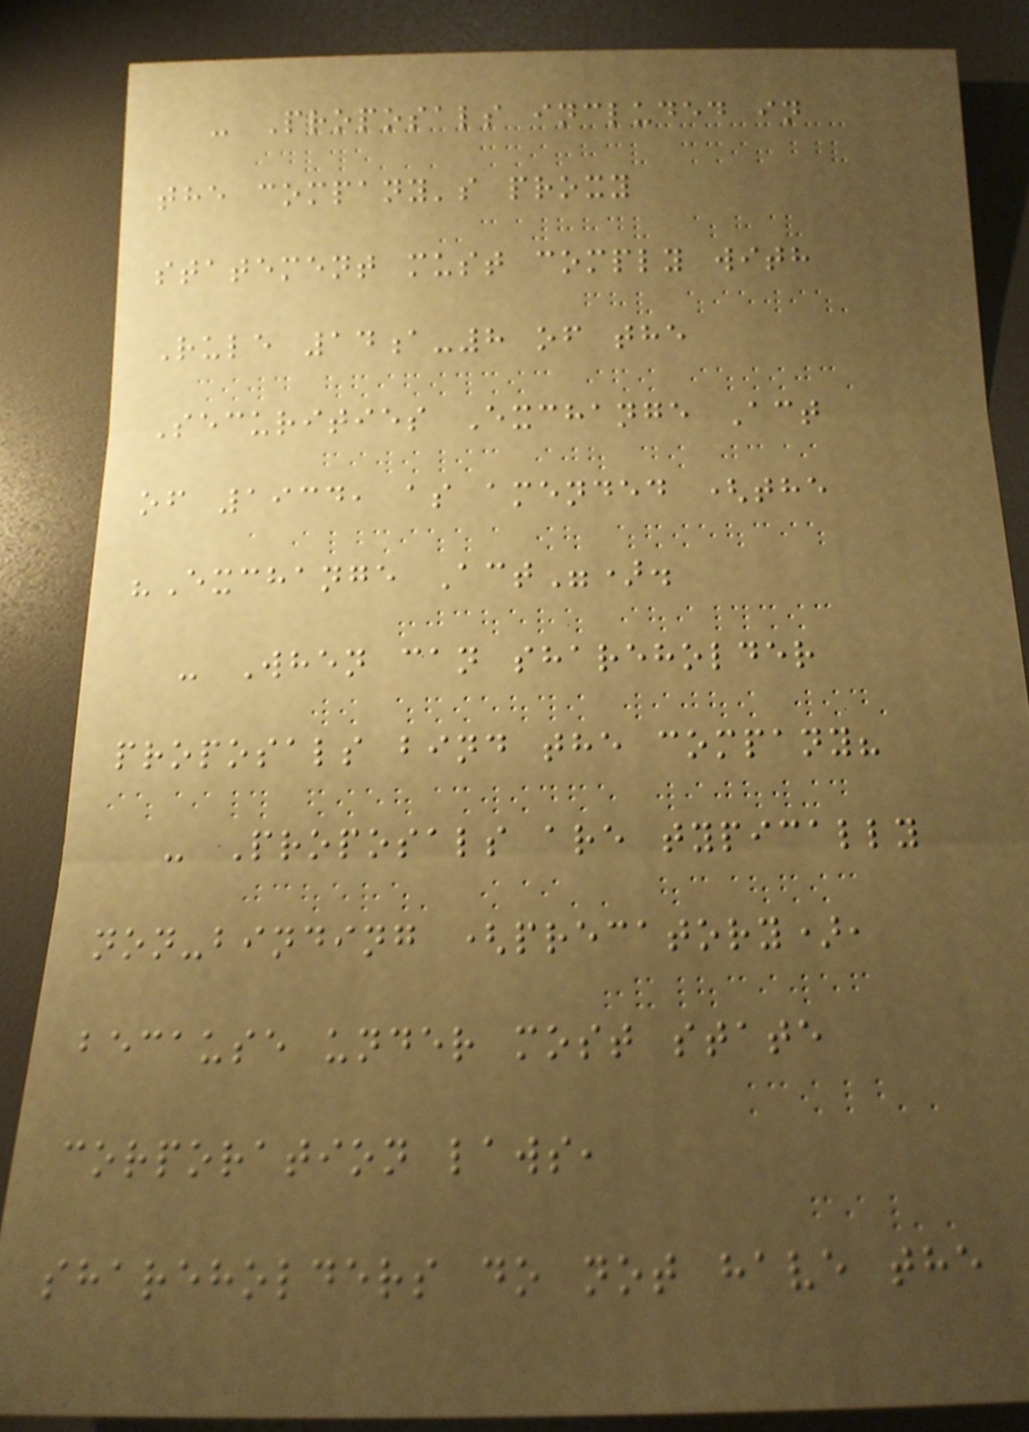- Proposals included in
the company's proxy
statement must comply with
Rule 14a-8 of the
Securities Exchange Act
of 1934, as amended (the
"Exchange Act").
- When can shareholder
proposals bind the company?
- Proposals are typically
non-binding (precatory),
because under most state
corporation laws,
shareholders do not have the
